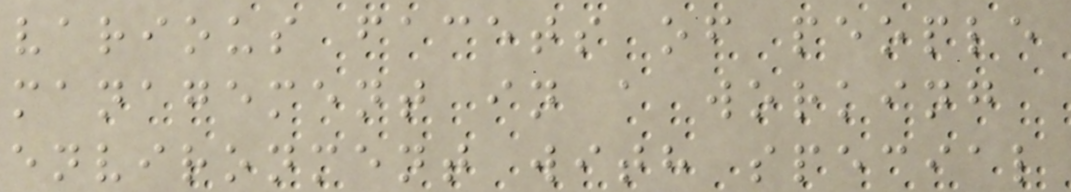various facets of people
management in a working
environment with special
